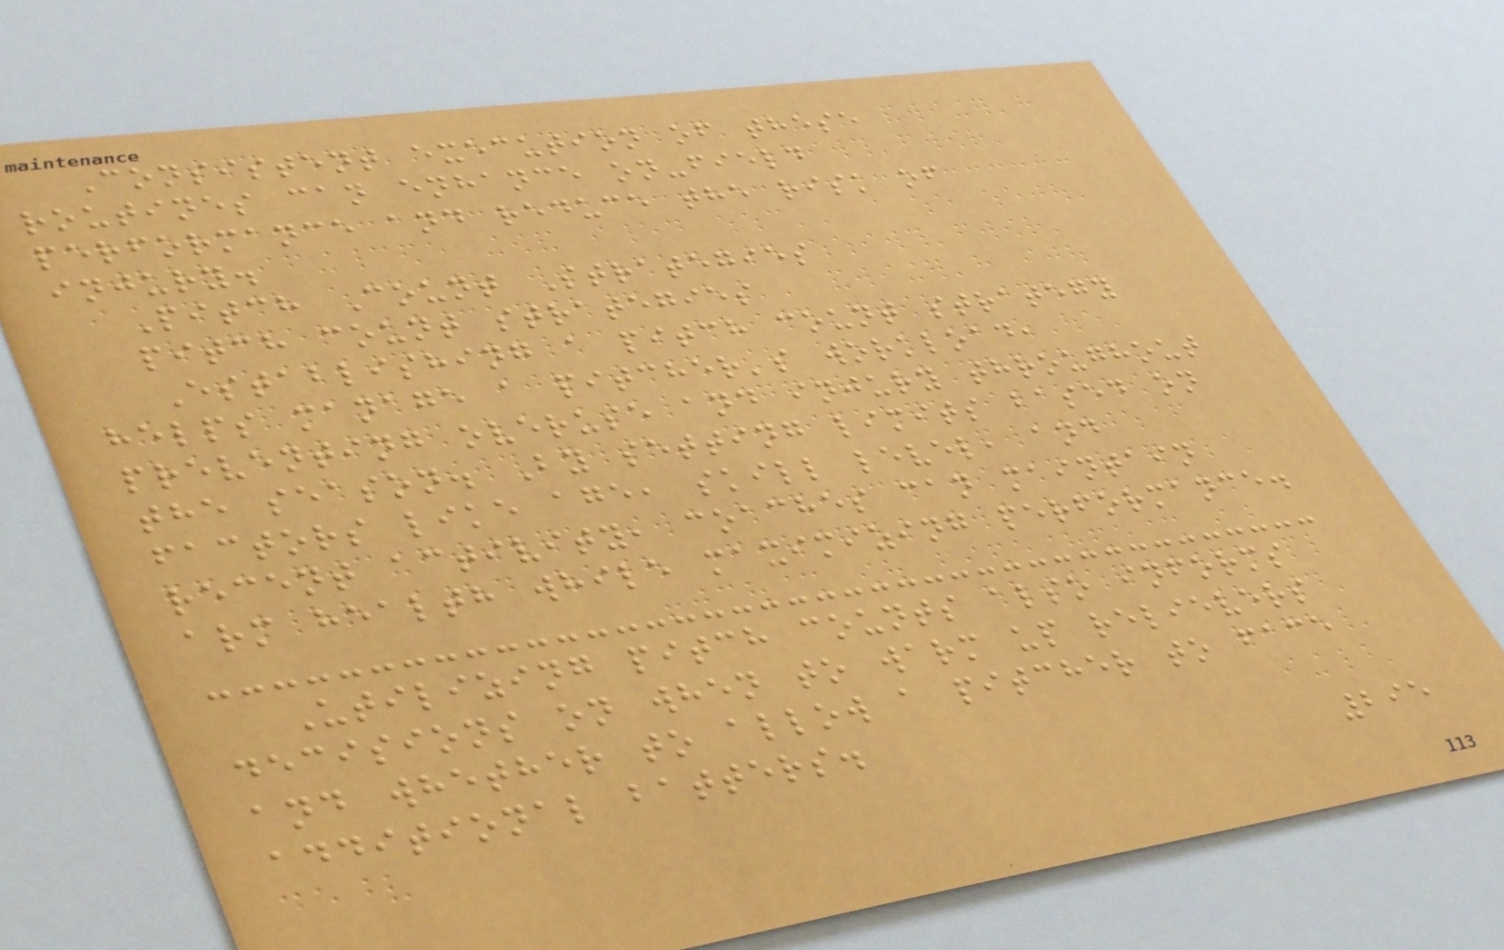Consistent execution of these
routines can enhance on-field
performance and reduce the risk of
injury.
Pitch Count Strategies
pitch count strategies
Establishing a pitch count strategy
helps manage a pitcher's workload,
preventing overuse and injury throughout
the season. By setting limits based on
factors like age, skill level, and
recent activity, coaches can maintain
arm health while maximizing performance.
Utilizing pitch counts also informs
decisions on when to warm up relievers
and whether to allow a pitcher to face
additional batters.
295
